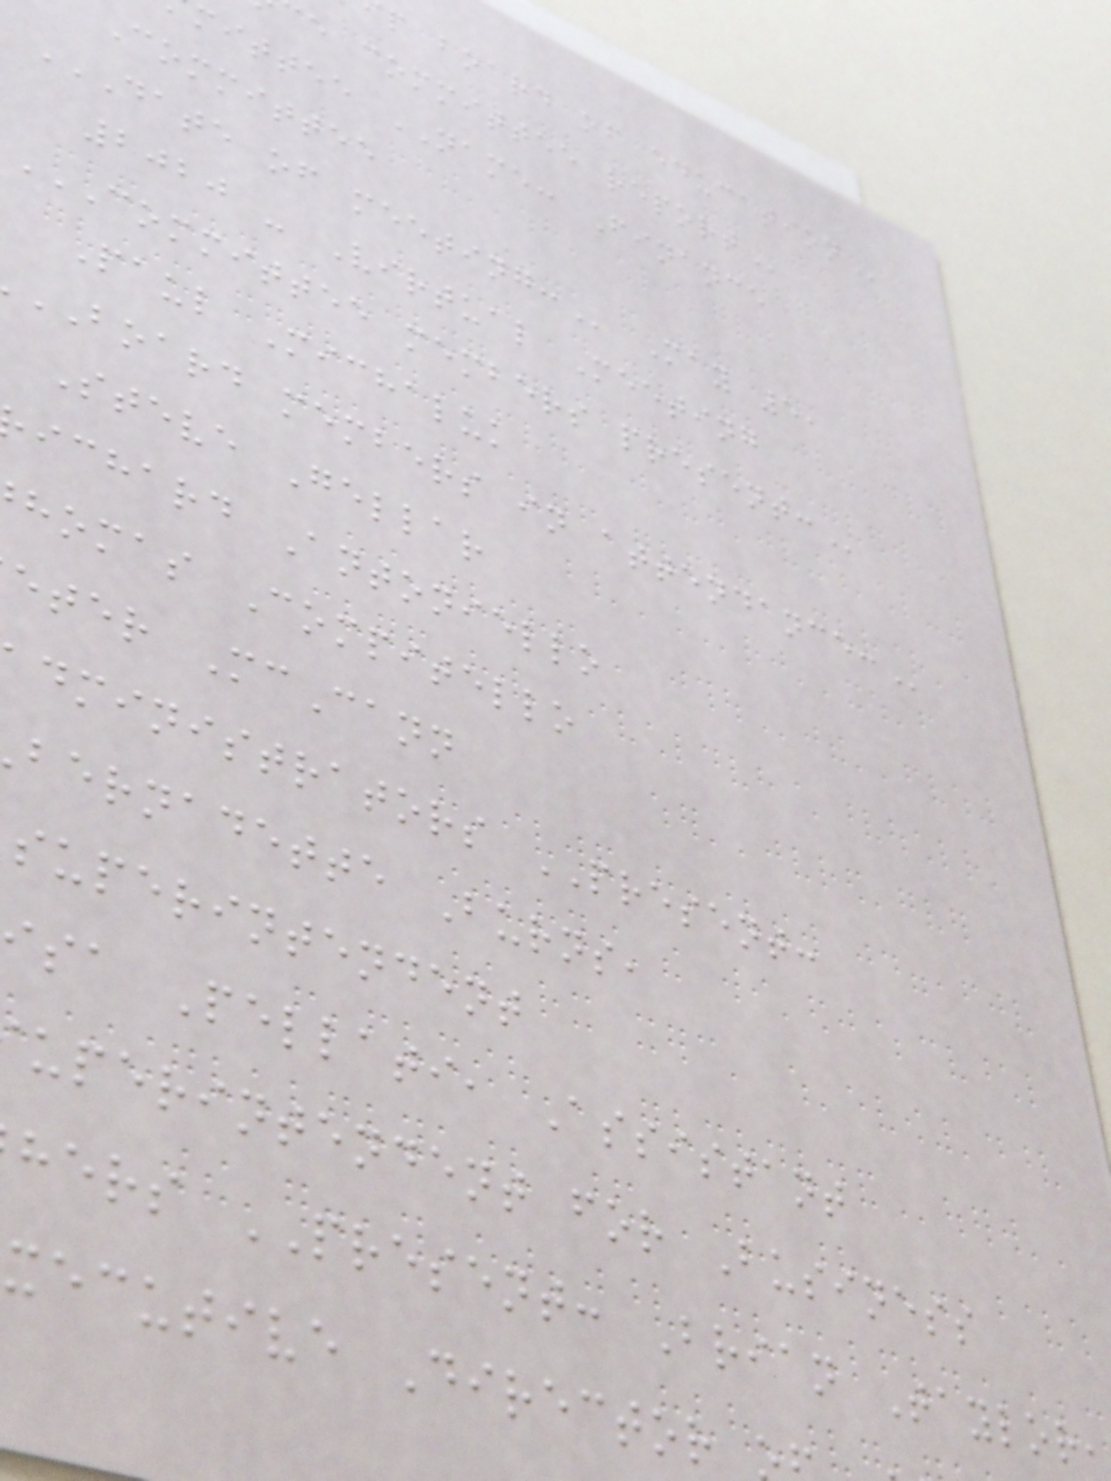p board of
e committee
mittee NAME: Finance
Committee
DATE OF MEETING: May 5,
2020 - Virtual Meeting
COMMITTEE MEMBERS PRESENT:
Paul Michaluk
BOARD members in
Steve Gellar
ichard Antoniello
homas Compitello
eter McCann
dministrators PRESENT:
bernadette Burns,
superintendent
sa Pellati, Assistant
uperintendent for Business
hers PRESENT: Brian Taylor,
xecutive Director
